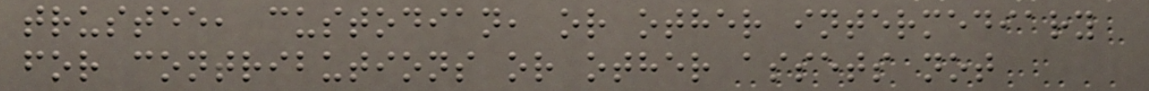trustee, custodian, or other intermediary
for contributions or other assets not
